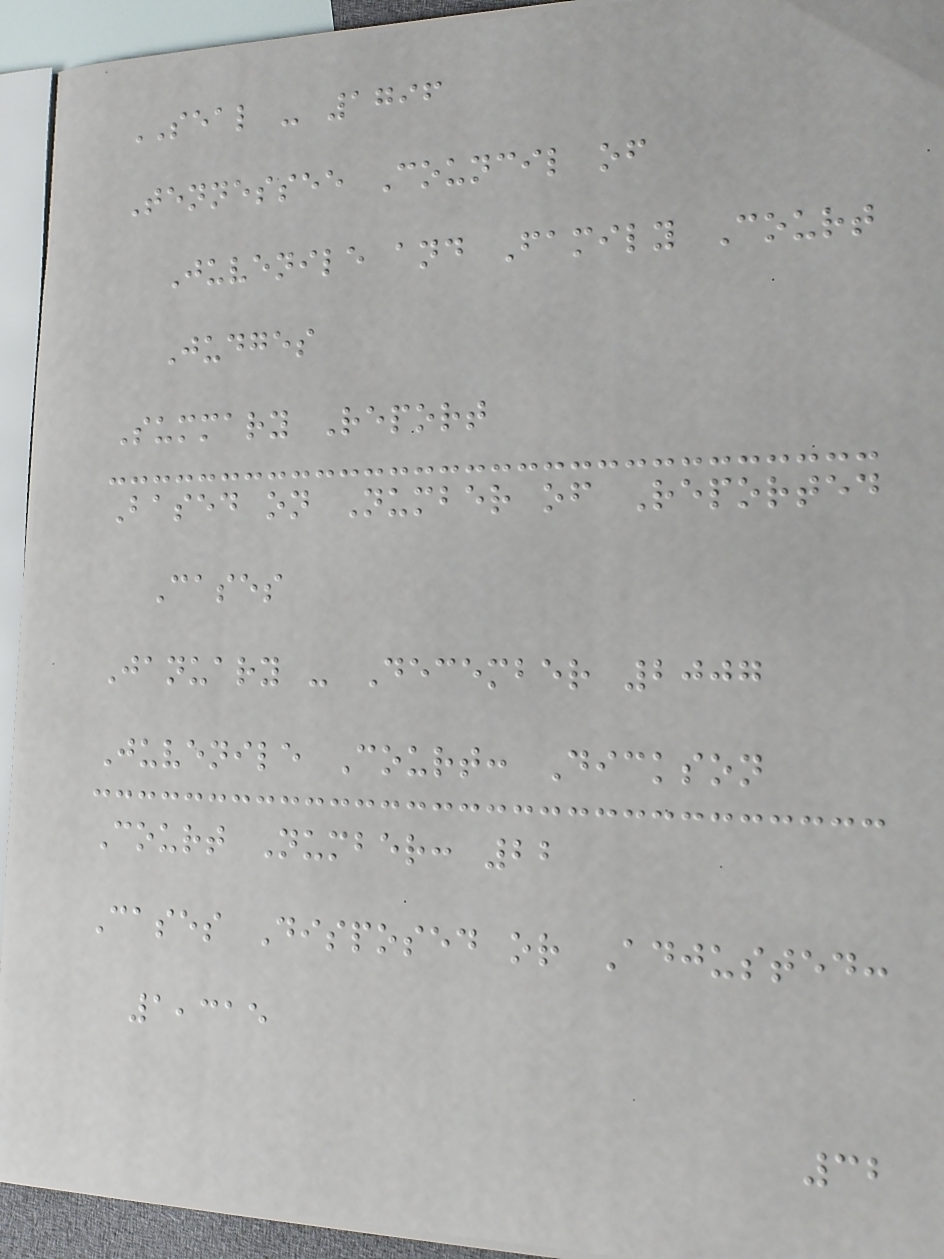SEAL - 1796
Tennessee Council of
Juvenile and Family Court
Judges
Summary Report
Based on Number of Reported
Cases
January - December 2007
Juvenile Court: Dickson
Court Number: 22
Cases Disposed or Adjusted:
1,315
32
